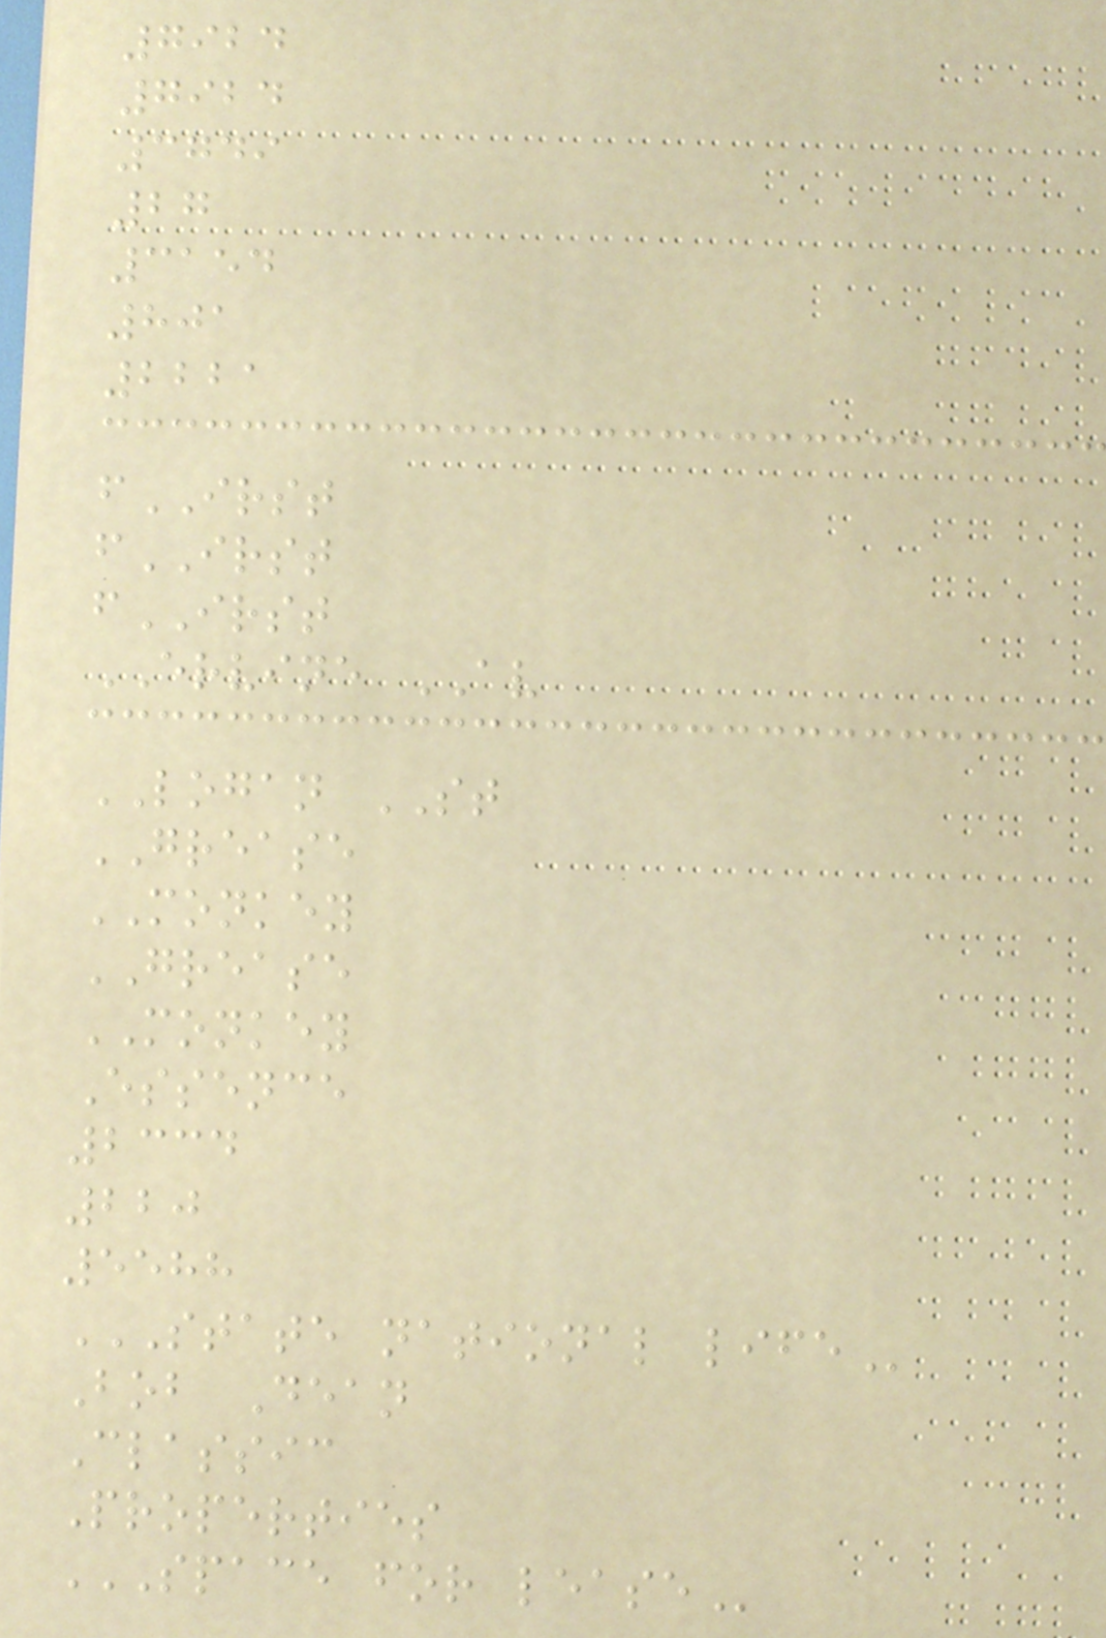7924
7924
3749
27
3154
801
2221
fIRST
fIRST
fIRST
ERVINE AV
LOGAN ST
GREASE
MONKEY
GREASE
MONKEY
Essence
2334
220
5588
STATE NATIONAL LIFE
Bob Dean
Classic
Properties
SPACE FOR LEASE
